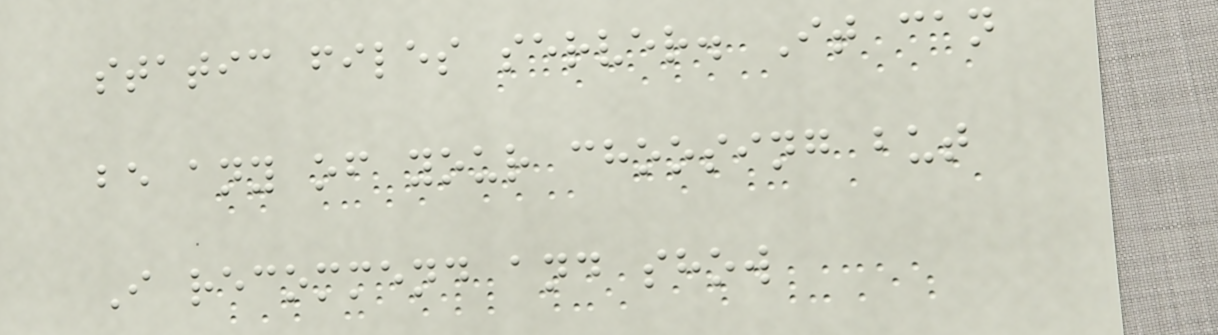static files server. It can
be any of your choosing but
I recommend and show
